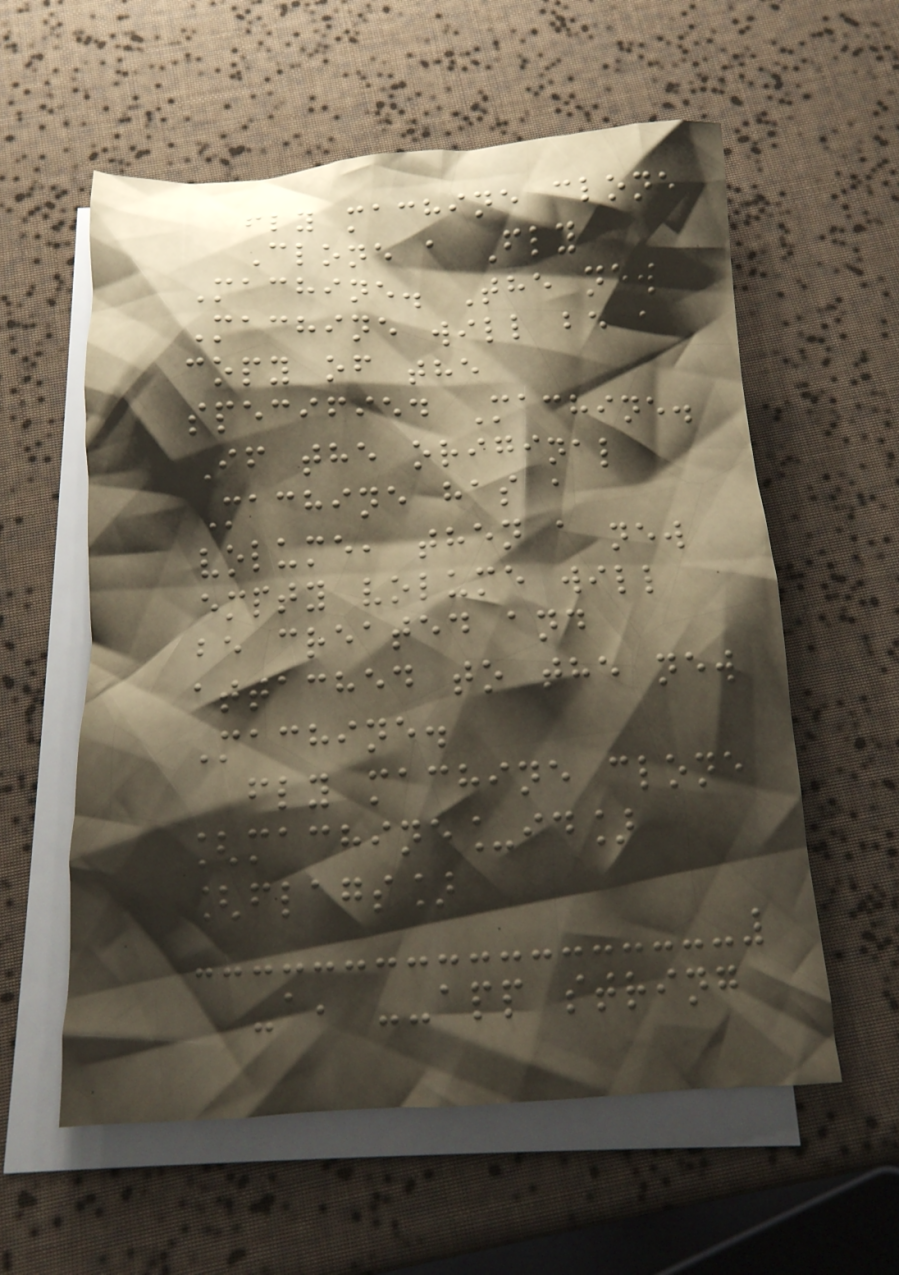fly machine clone
Clone a Fly
Machine. The new
Machine will be a
copy of the
specified Machine.
If the original
Machine has a
volume, then a new
empty volume will
be created and
attached to the new
Machine.
fly machine clone
[machine_id]
[flags]
-a, --app string
